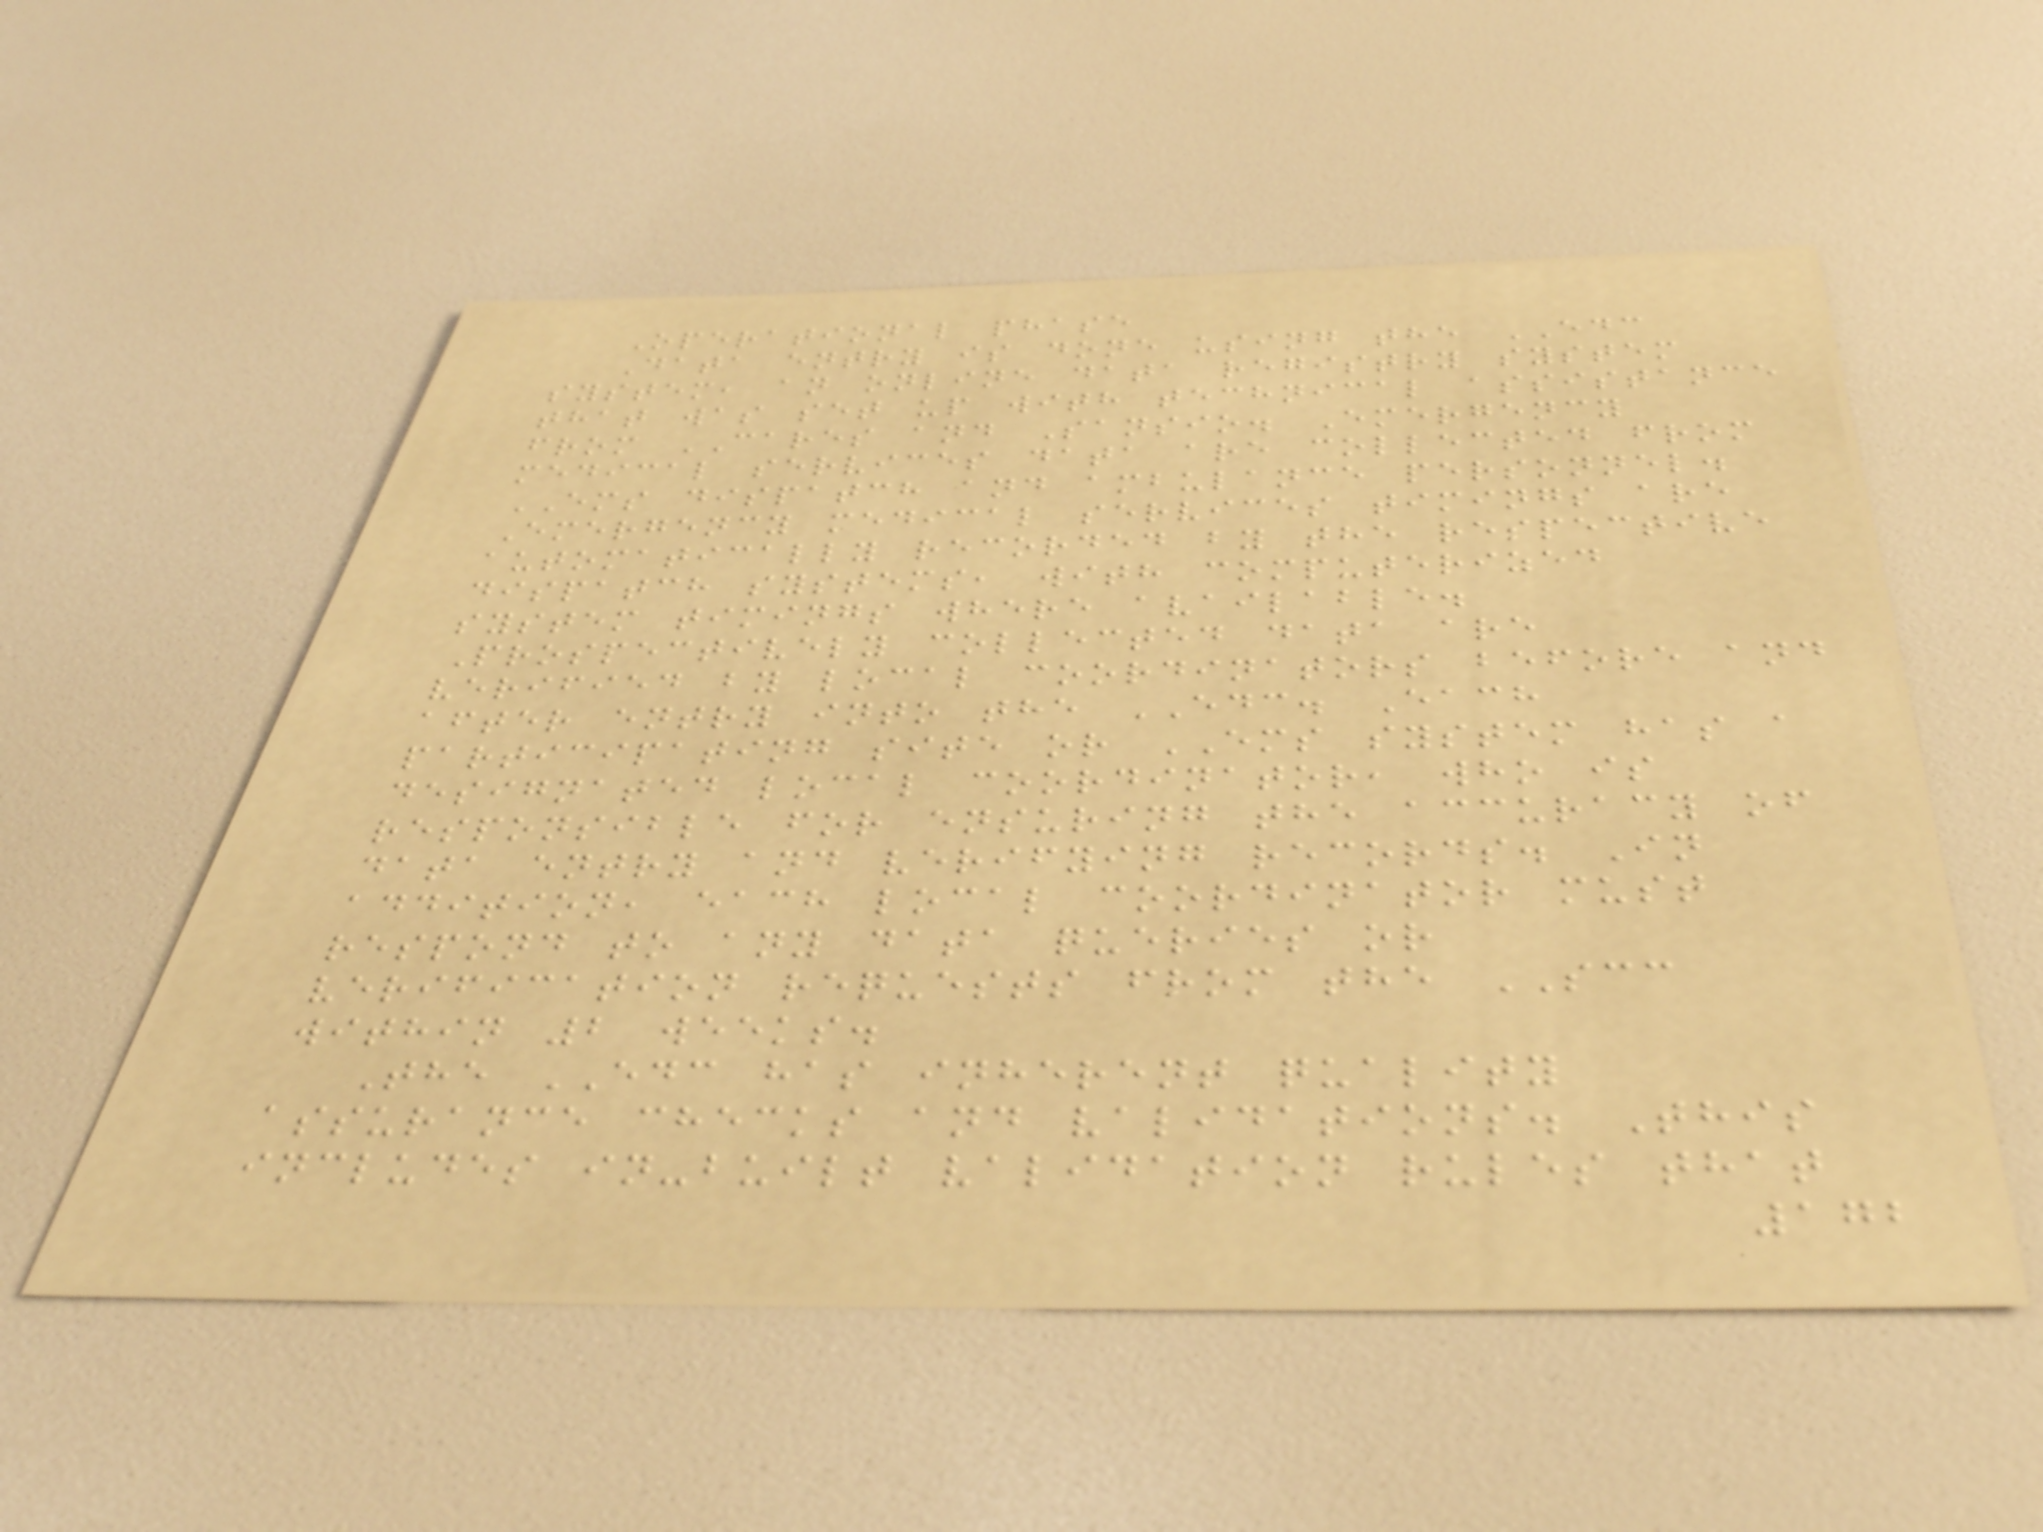Operational phase
Data entry is done using the EDC
system, an online data registry system
that was set up with technical assistance
from CARES and Sansio. Emergency
medical services data are collected from
EMS dispatch and ambulance personnel.
Emergency medical services timings are
automatically recorded by the respective
dispatch systems, with computerized
system timings where available.
Prospectively collected data are
verified by local coordinators before and
after entry into the EDC. Each
participating site or EMS system has a
designated local coordinator, who is
responsible for ensuring the accuracy of
data entry and verifying records. In
addition, each local coordinator must
respond to any data queries or
verification requests from the SCC
within 2 weeks.
The EDC has inherent quality
assurance checks and validations. This
includes in-built validation rules that
172
